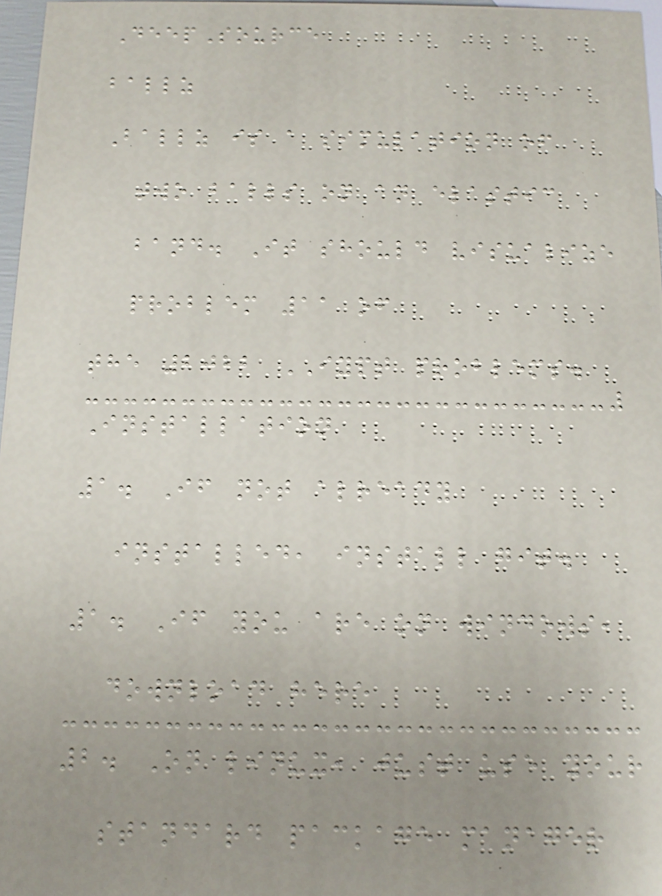DeepSource
ballz
Ballz is a simulation of
two balls on an elastic
band. It should visualize
problem 11 of
the 2022 IYPT problems.
Installation
1. If not already
installed, install git.
1. If you are on windows,
download here
2. On linux, just use your
standard package manager
